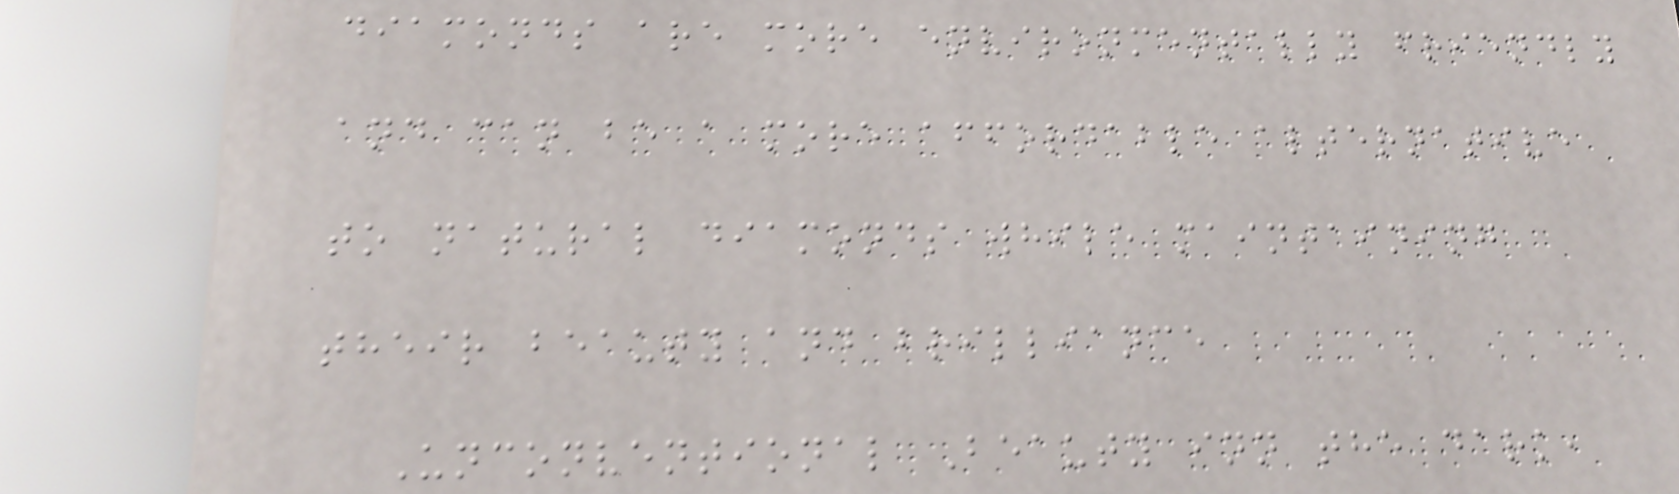diamonds are more environmentally friendly
and can be a more affordable alternative
to natural diamonds while maintaining
their beauty and brilliance
Unconventional Beauty inn the dark,
